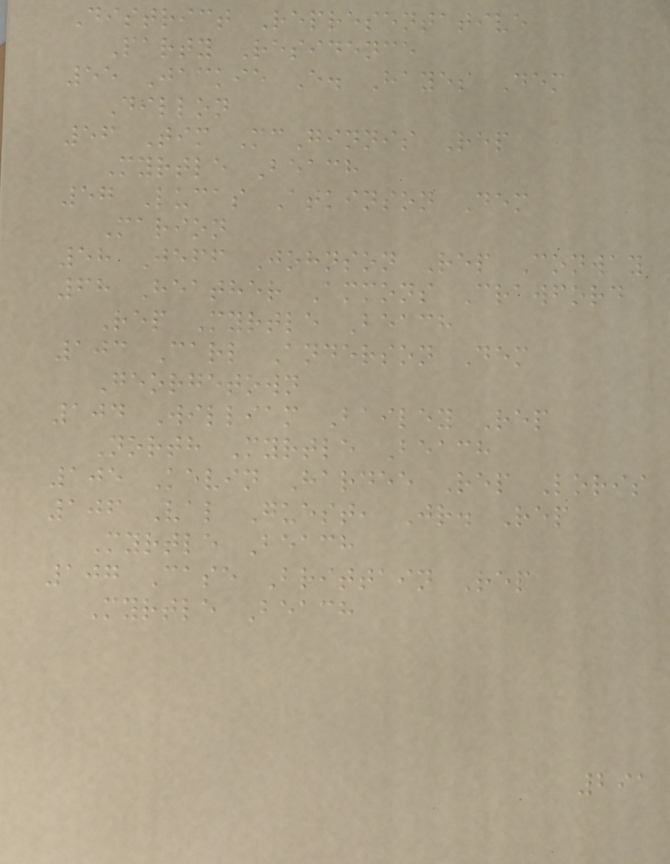District Representative
Party Residence
55 Jackie E. Hayes Dem
Dillon
56 Tim McGinnis Rep
Myrtle Beach
57 Lucas Atkinson Dem
Marion
58 Jeff Johnson Rep Conway
68 Heather Ammons Crawford
Rep Myrtle Beach
103 Carl Anderson Dem
Georgetown
104 William Bailey Rep
North Myrtle Beach
105 Kevin Hardee Rep Loris
106 Val Guest, Jr. Rep
Myrtle Beach
107 Case Brittain Rep
Myrtle Beach
291
